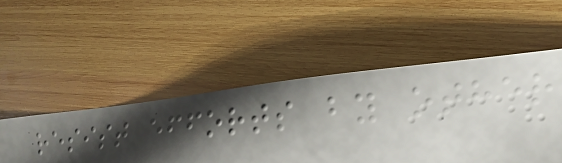resist efforts by other
